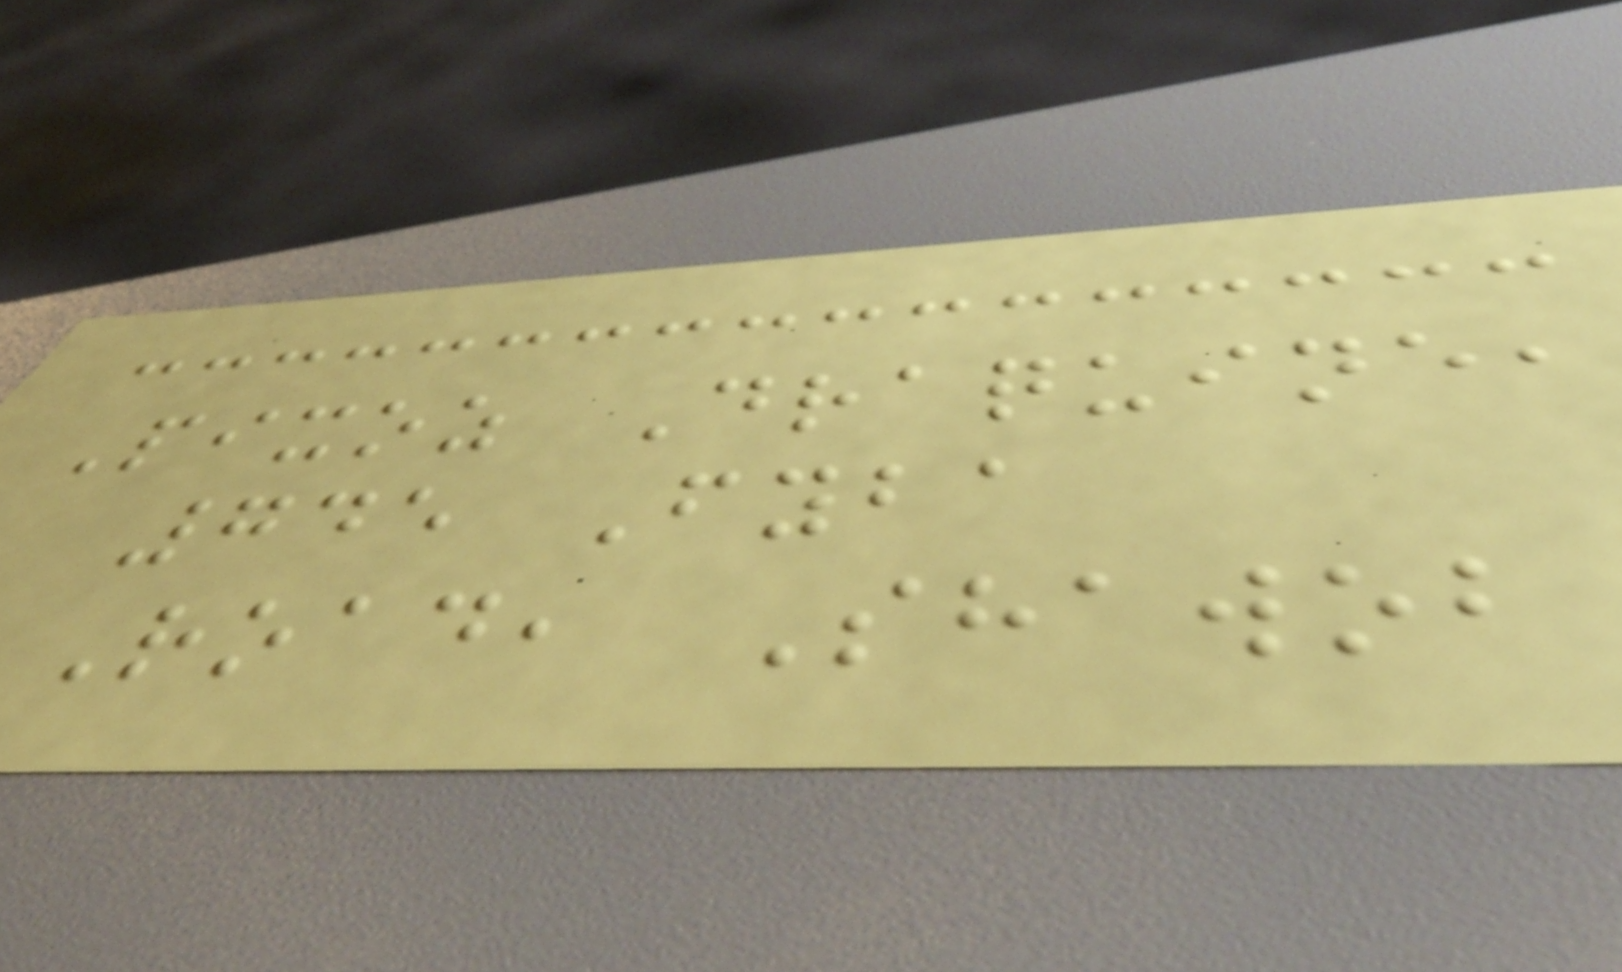Pixoz Draquine,
745 Fyba
Road, Shawob
